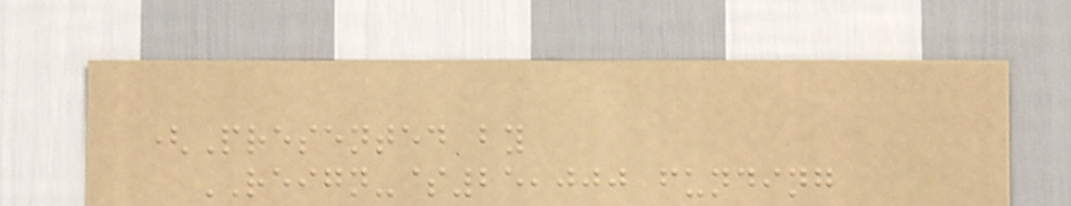(Presented by
REIGN-$25,000 funding
